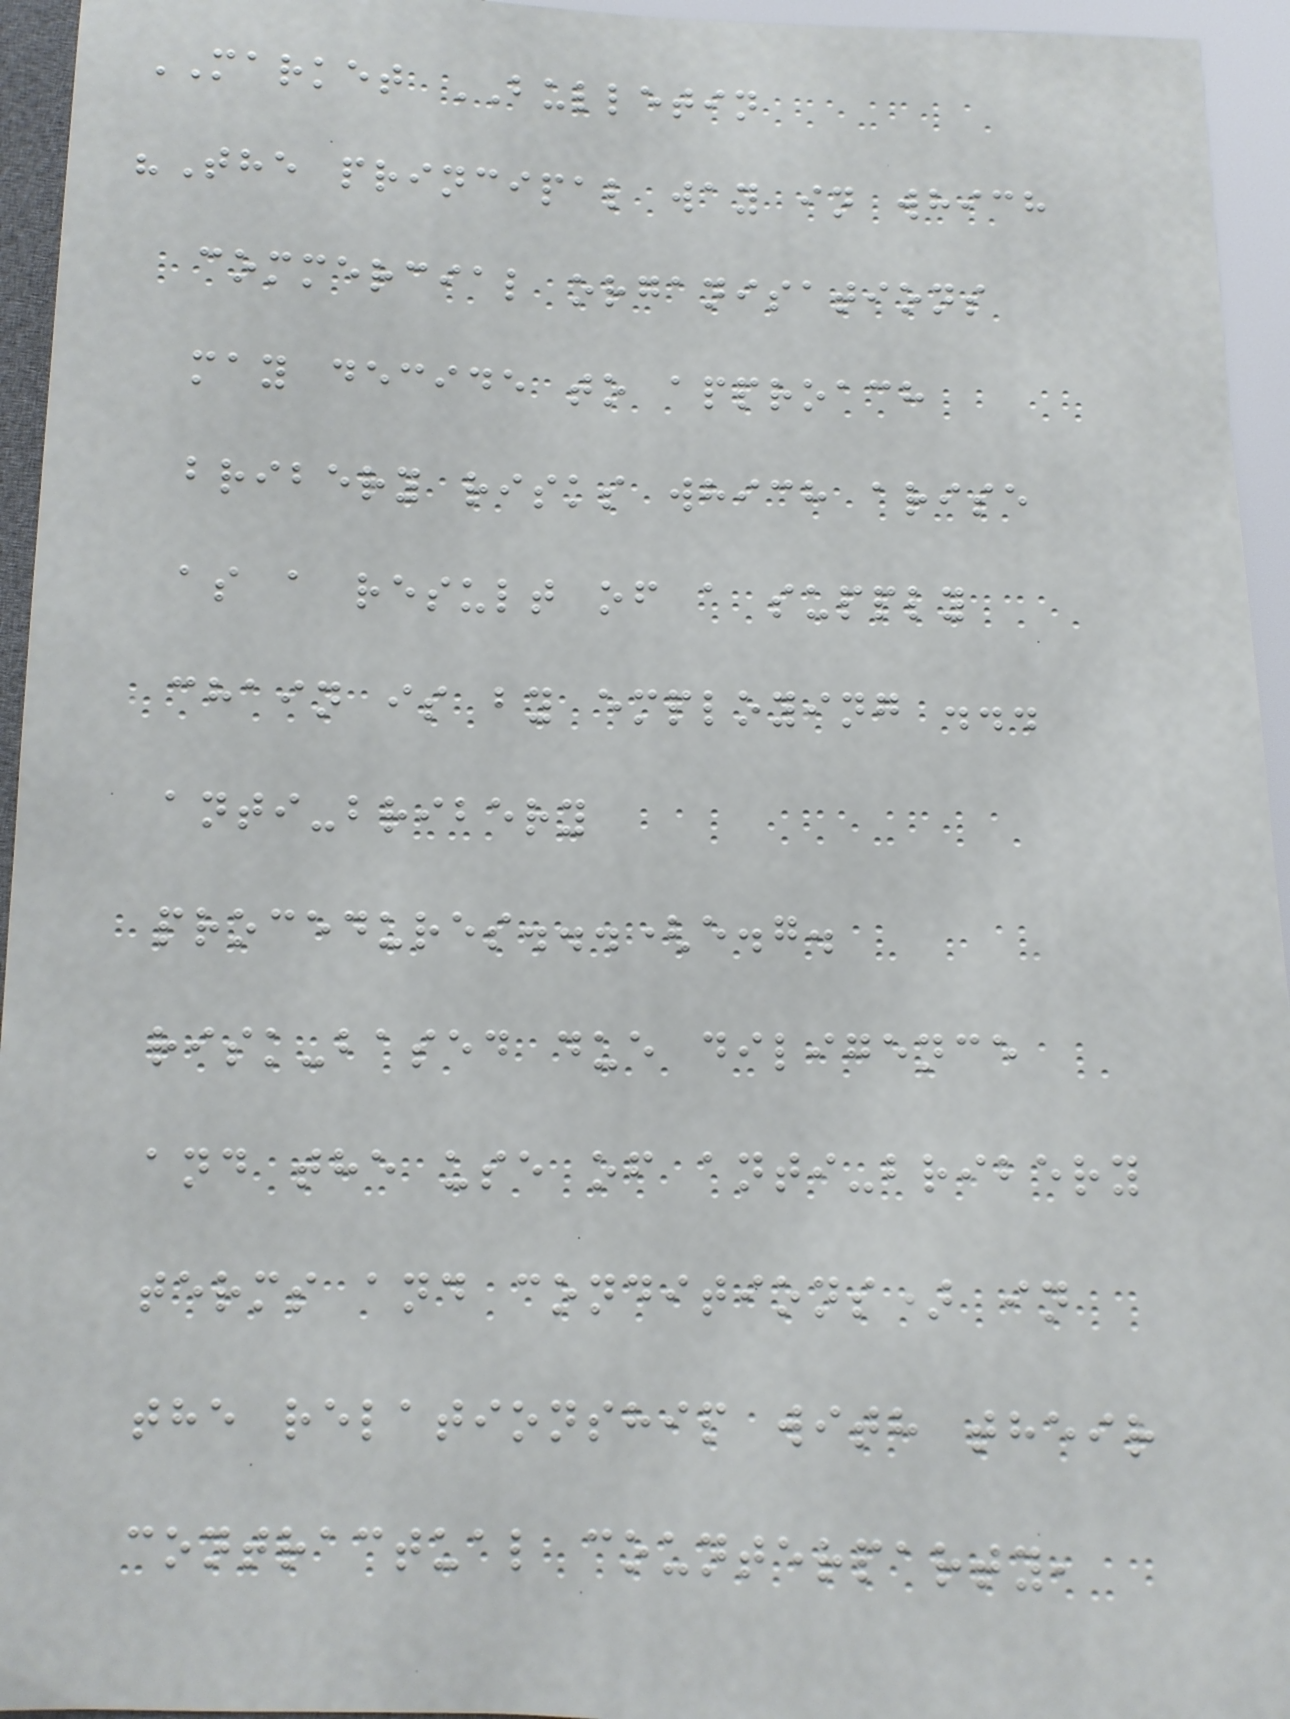MARKET BULLETIN
"The principal way in which
commercial organisations
may decide to approach
bribery risks which arise
as a result of a supply
chain is by employing ...
anti-bribery
procedures...(e.g.
risk-based due diligence
and the use of anti-bribery
terms and conditions) in
the relationship with their
contractual counterparty,
